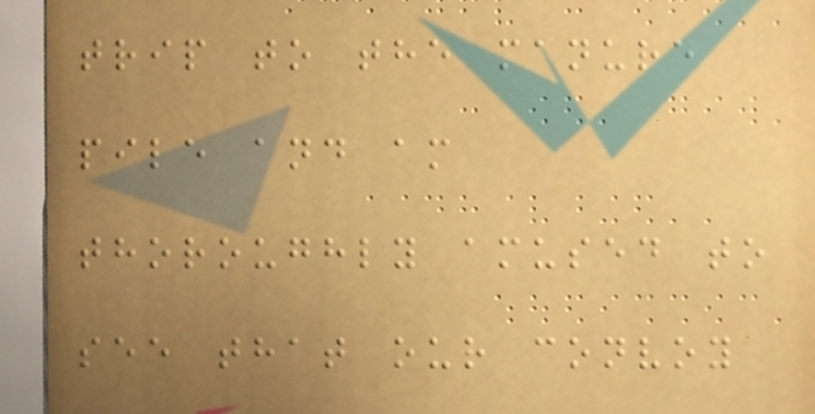trip to the manure
pile and am
thoroughly amused to
see that our convoy
